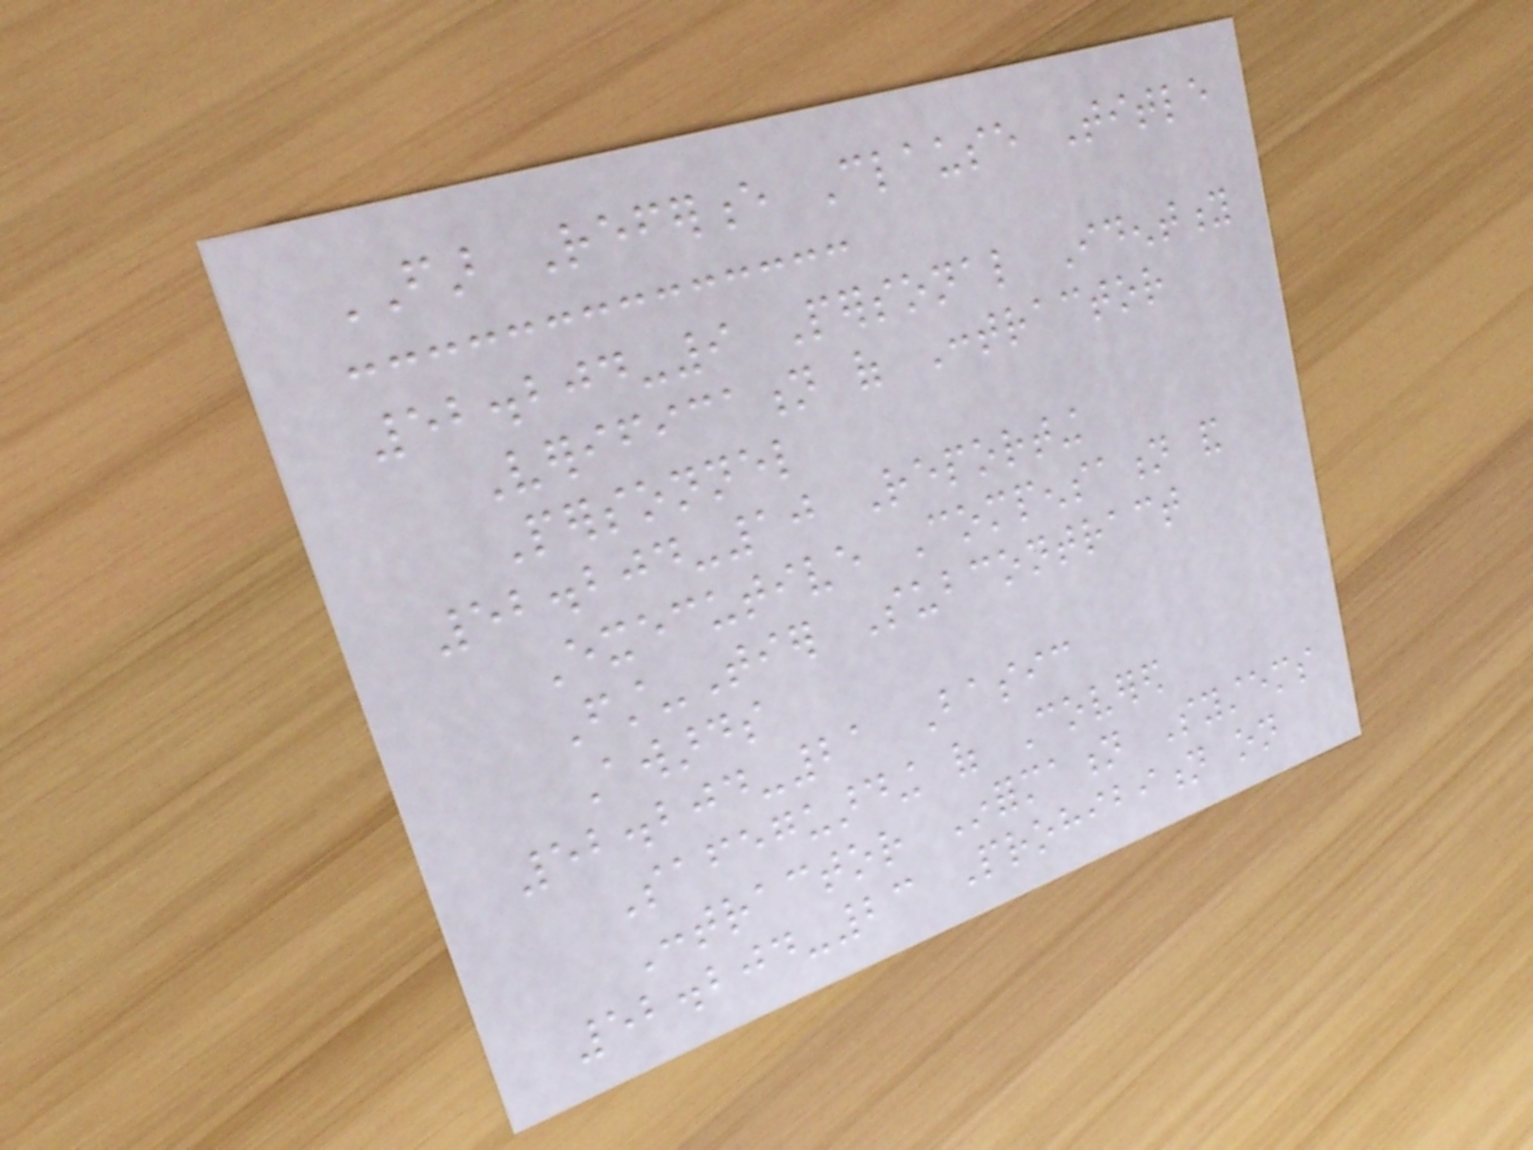FAR Reference Clause Title
52.204-9 Personal Identity
Verification of Contractor
Personnel
52.204-10 Reporting
Executive Compensation and
First-Tier Subcontract
Awards
52.204-21 Basic
Safeguarding of Covered
Contractor Information Systems
52.204-23 Prohibition on
